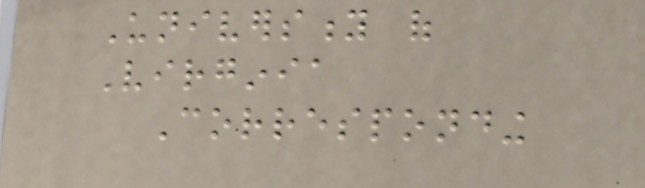University of
Virginia
Corresponding
